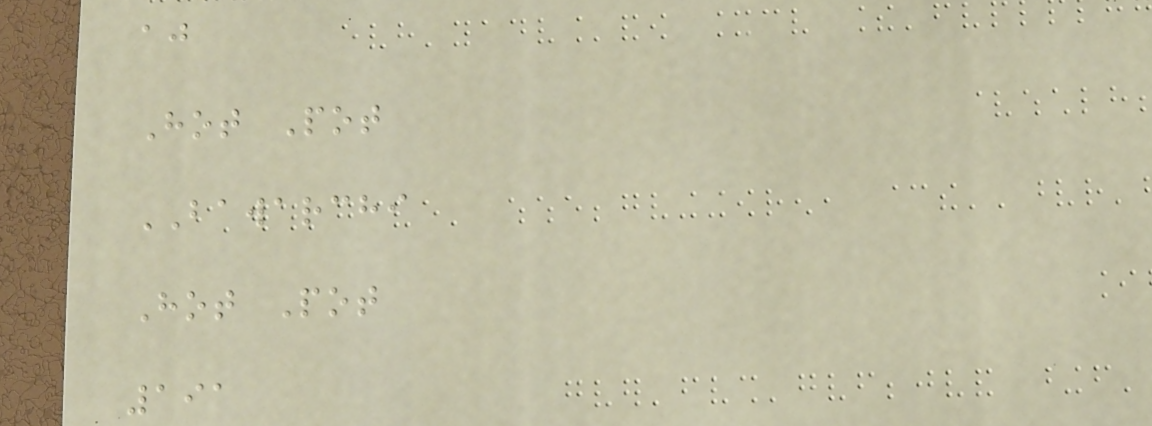aj
Hot Pot
BAWARCHI
Hot Pot
191
